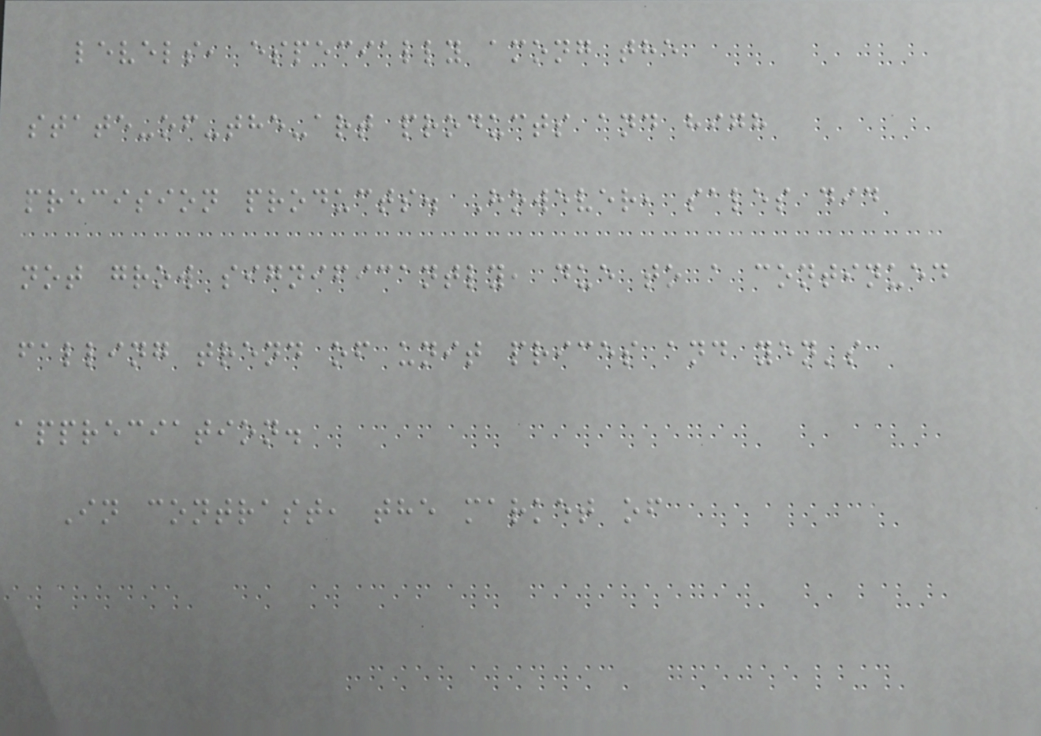levels, especially among the
state-of-the-art products and high
precision products. However, sales did
not grow significantly, due to a continued
falling trend of unit prices and yen's
appreciation.
In contrast, the market of
